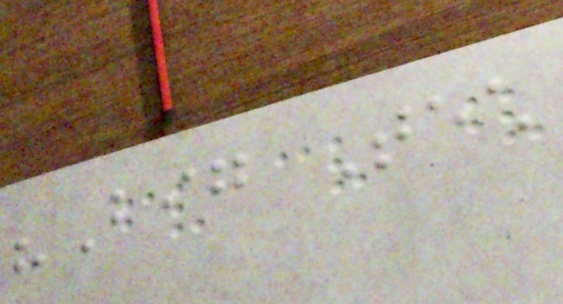"Big Tech
